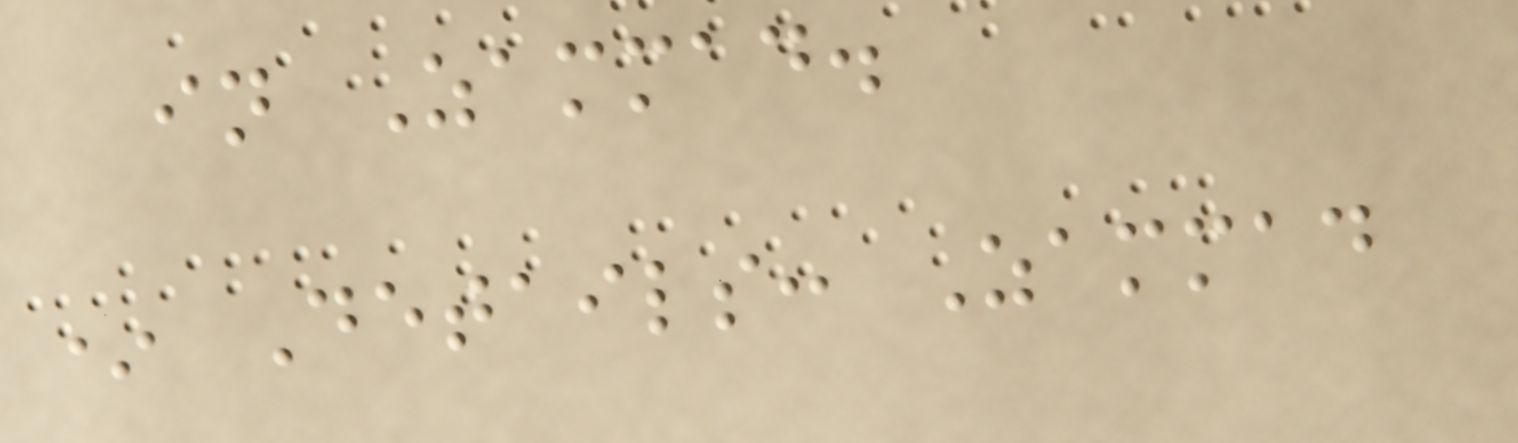in Zammad.
* Details: Zammad
